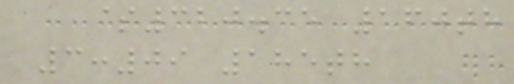$320.35 160th
3:09 185th
